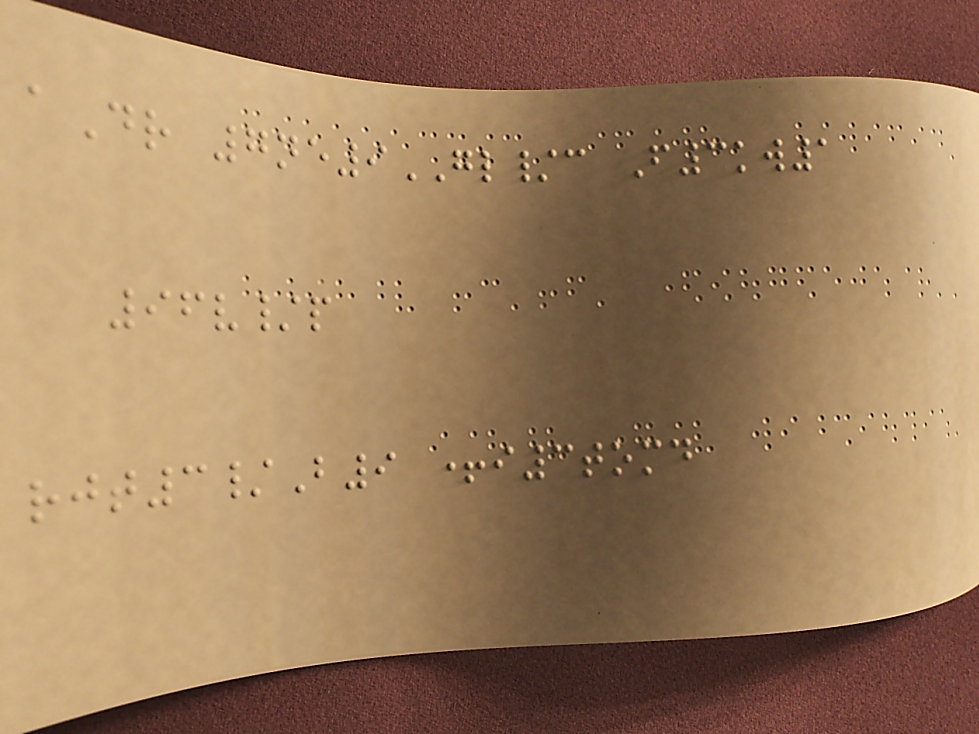aDr 7ne9GL/c F3kw1
96v/p
rjt3/B9 +i3tomd
